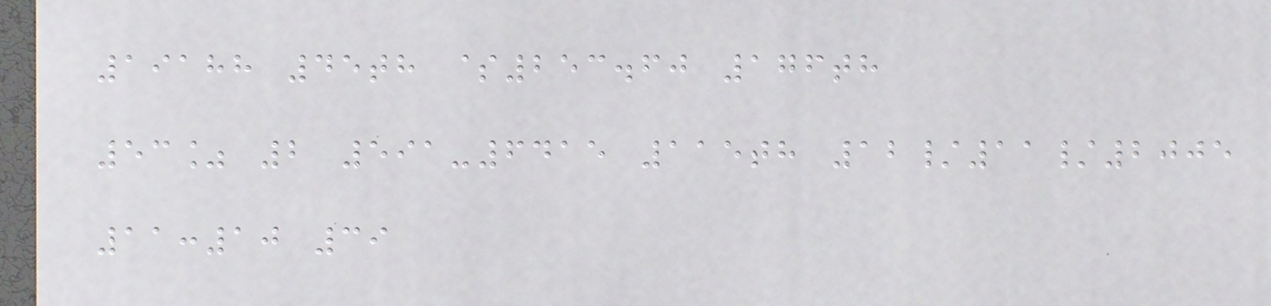19188 45th $253.60 176th
53% 2 591-6415 115th 12/11/2005
11:10 39
